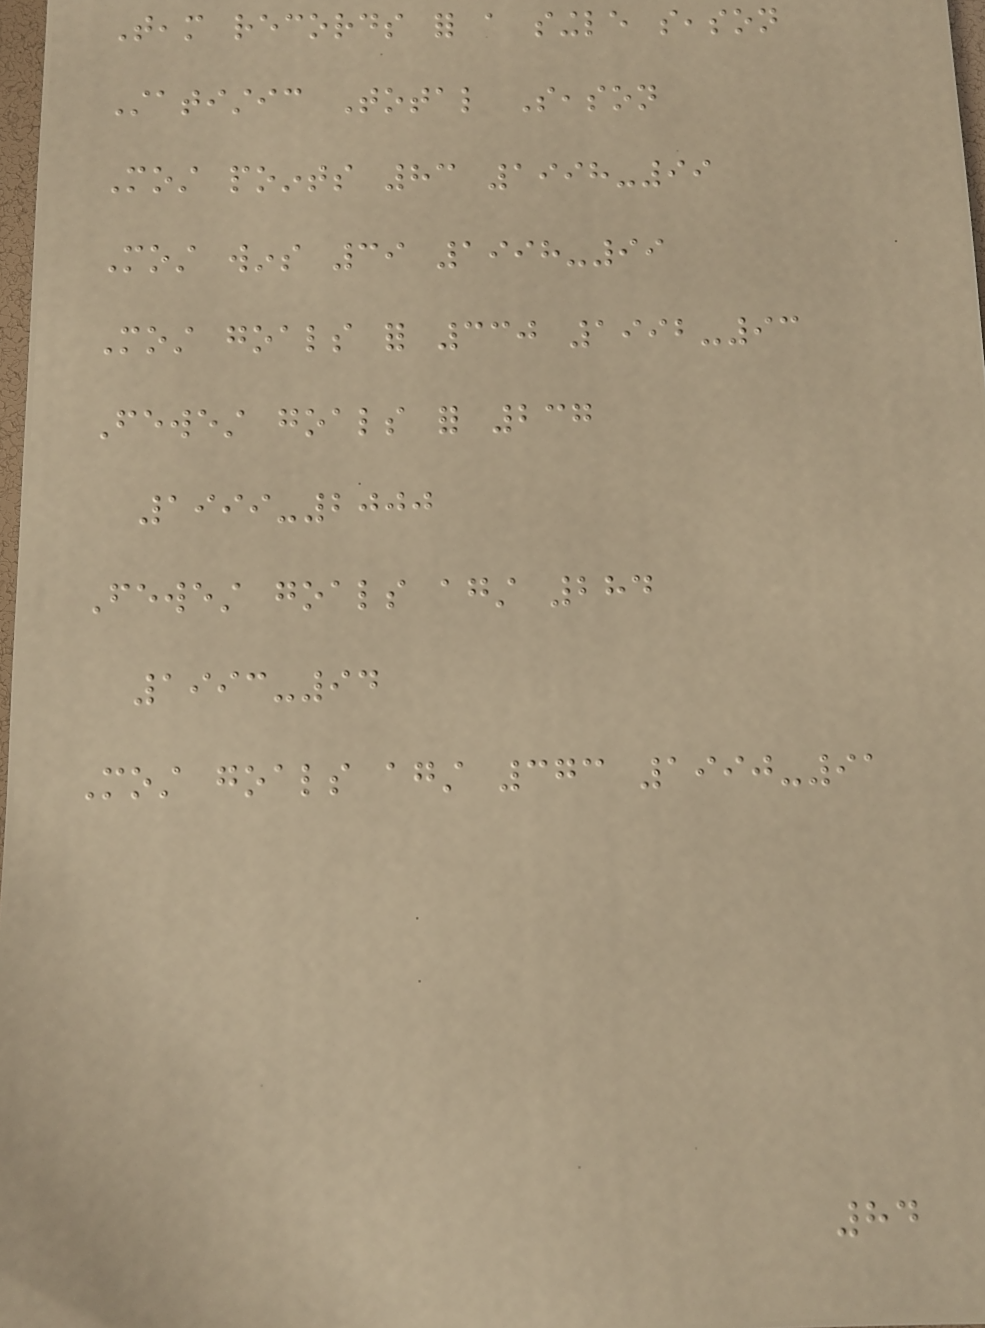Team records for a single season
Statistic Total Season
Most points 83 1998-99
Most wins 39 1998-99
Most goals for 330 1992-93
Fewest goals for 237
1999-2000
Fewest goals against 284
1993-94
Most goals against 373 1990-91
84
